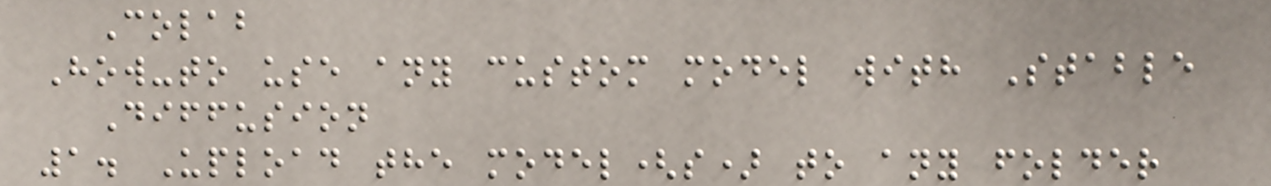Colab
How-to use any custom model with Stable
Diffusion
1. Upload the model(s) to any folder
